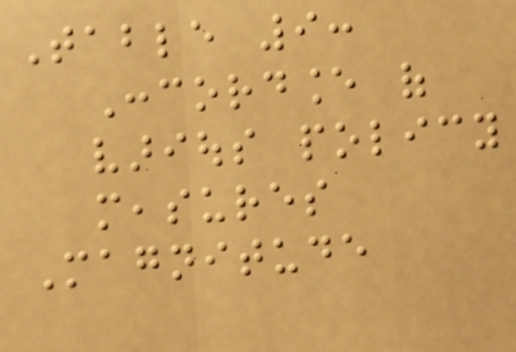Table 9:
Concordance of
various policy
measures
Magnitude
